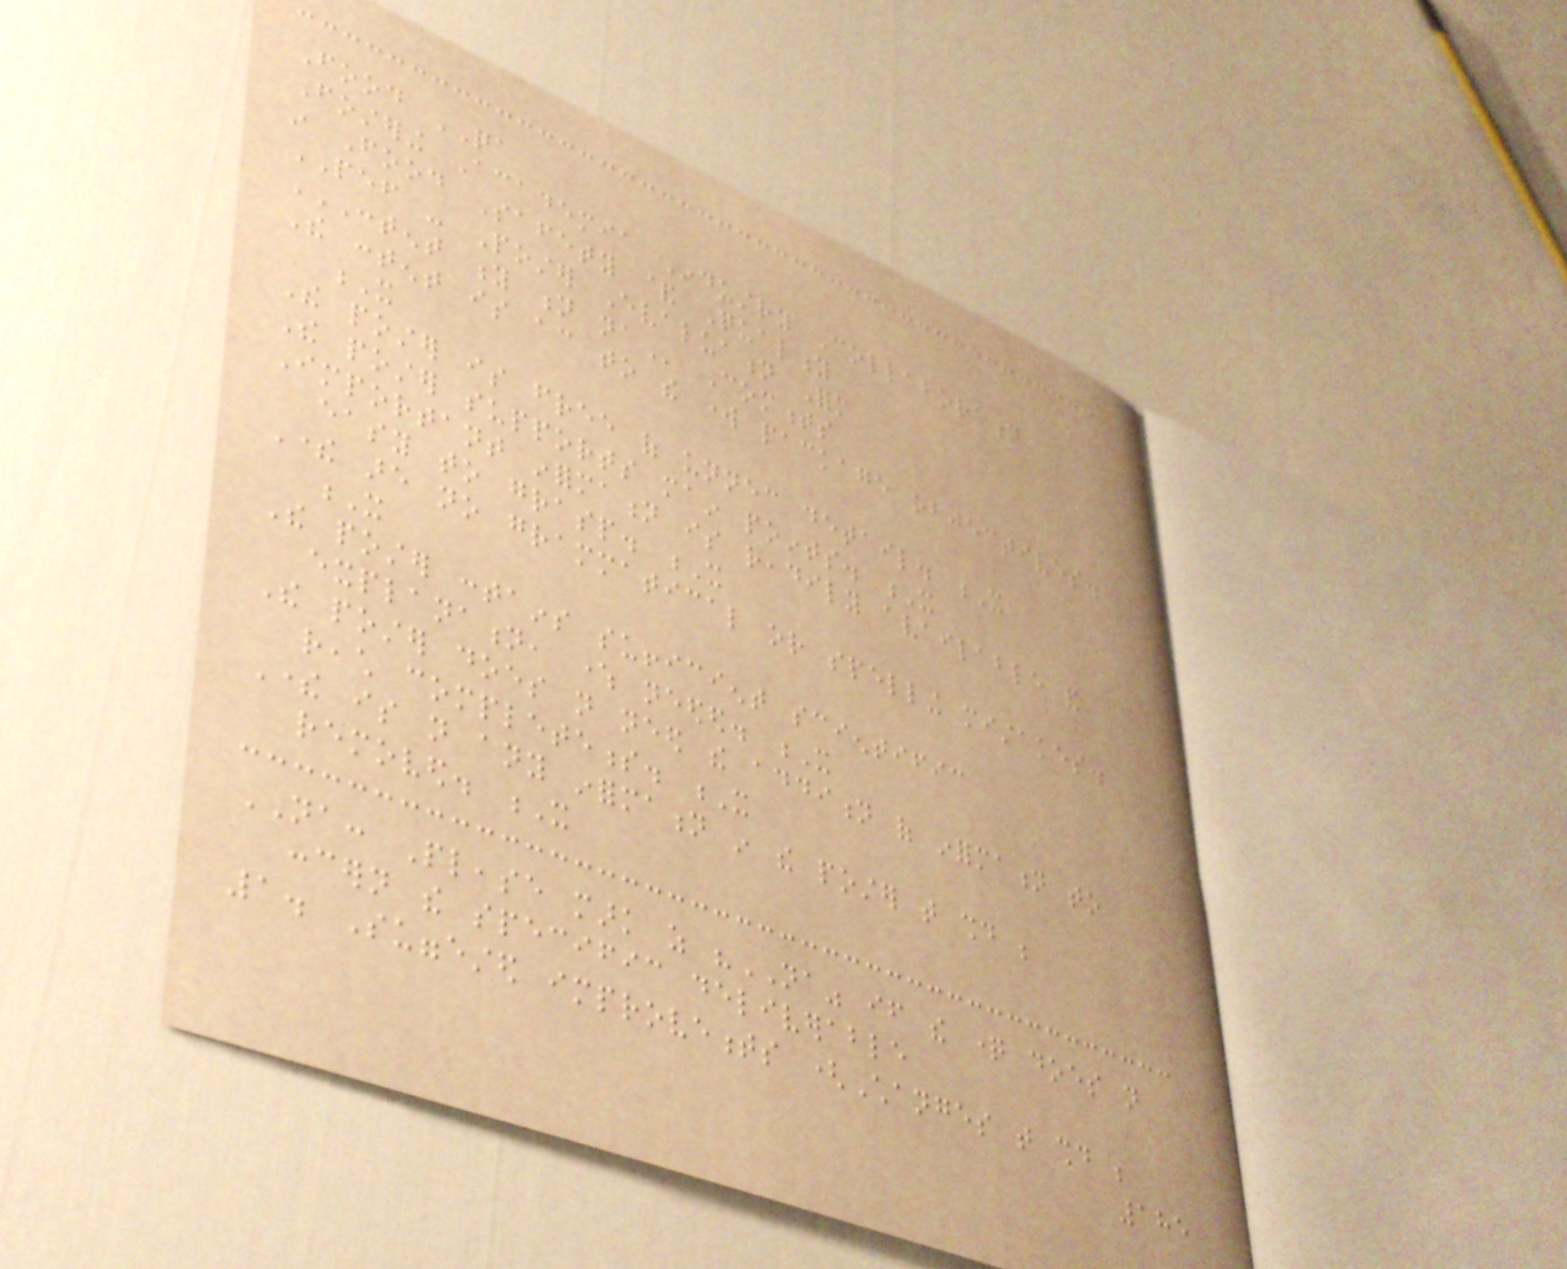Food QA
Fostering Academia Industry Collaboration
in Food Safety & Quality
PEF - Poster Evaluation Form
CONTENT Y N NA Comments
The content is according to the work package objectives.
X
The poster is free of unnecessary detail. X
The poster supports main points. X
Important information is readily available and
easy to grasp. X
There are no grammatical or spelling mistakes.
X
The poster contains sufficient scientific
explanation, where needed. X
The poster does not need the addition of information to
reach completeness. X
There is not any information in the poster that should be
removed. X
NA: Please mark as "NA" if the question does not
concern the specific deliverable
1. Suggested improvements (Changes that should be
185
